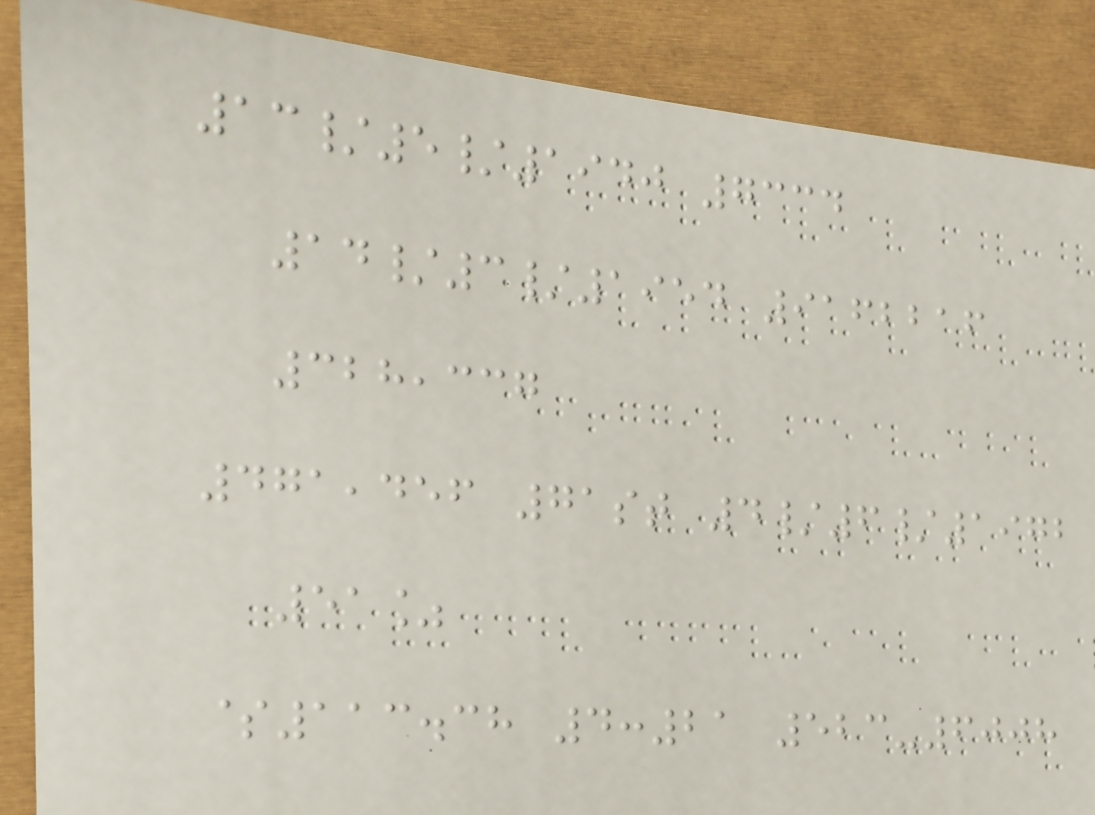13/5/1940 7334
14/3/1954 9162216
328,337
471,456 71st 4/6/1972
51%
$113.38 4:21 523-6008
